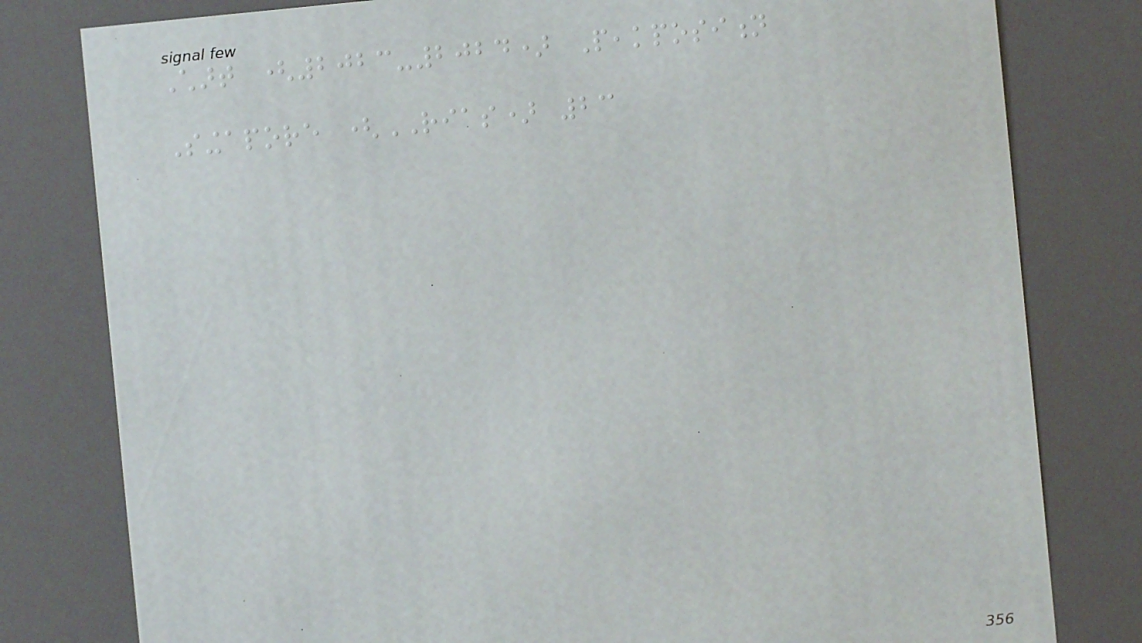Chart (2023-2024) Peakposition
Singapore (RIAS) 23
